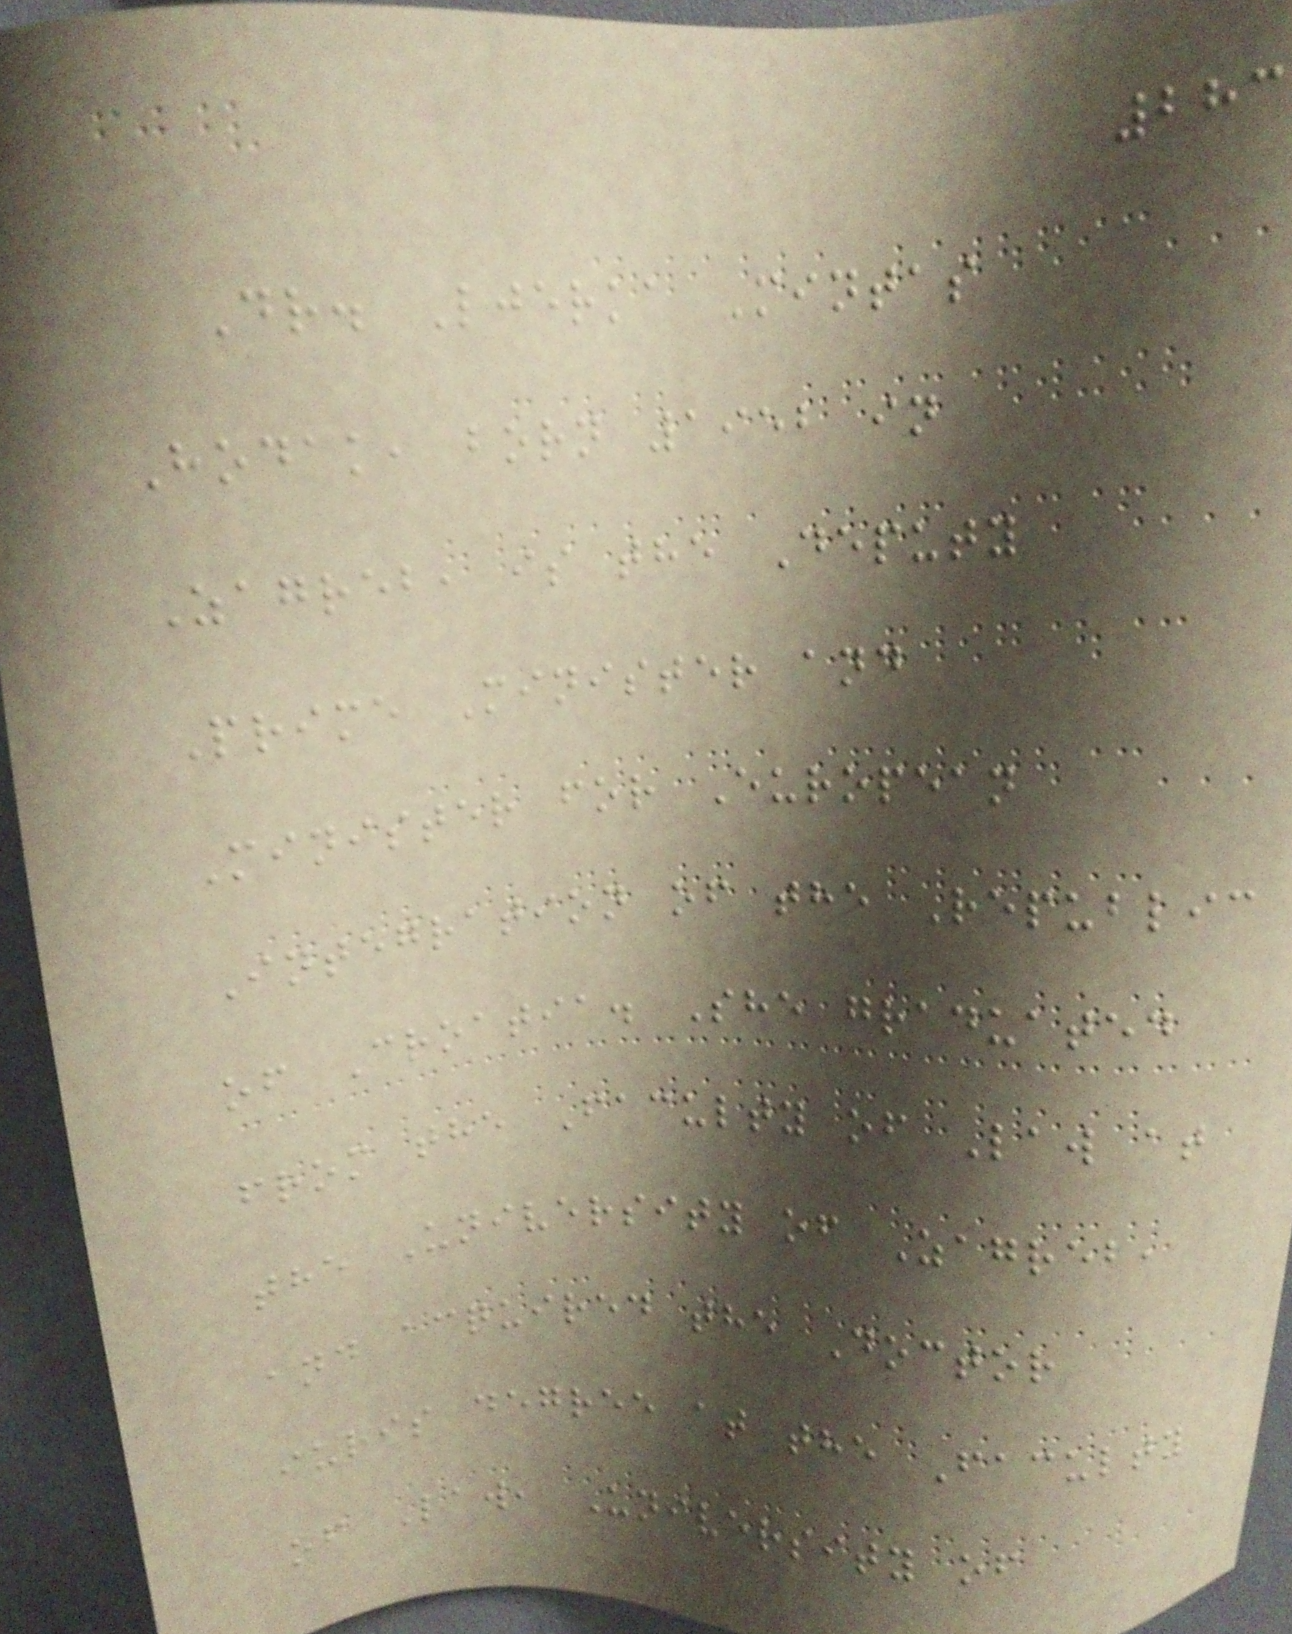283
Dr. Ljerka Mintas
Hodak, born 1952 in
Zagreb, is the Deputy
Prime Minister and
Minister for European
Integration of the Republic
of Croatia. She graduated
from the Faculty of Law at
the University of Zagreb,
and acquired the Doctor
iuris degree at the Faculty
of Law, University of
